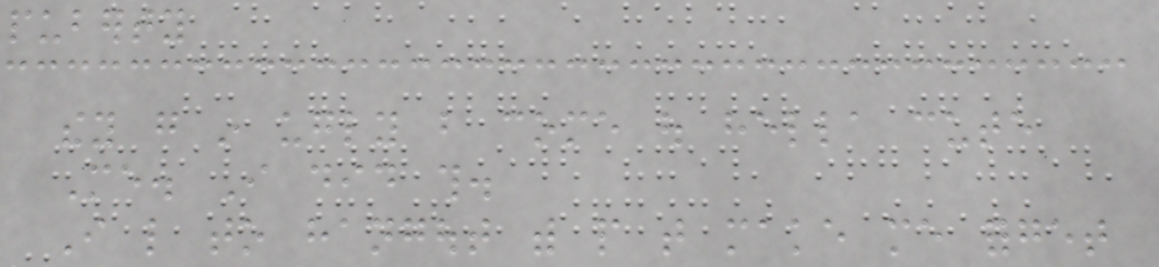puberty
they go in ugly but come out hella cute
Me. I did this.
I like to hangout with people that make me forget
